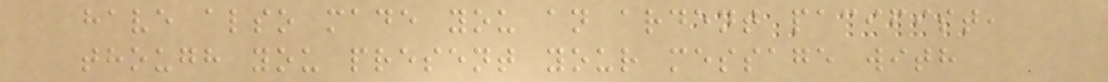have also made you an ardent pacifist,
though you present your message with
